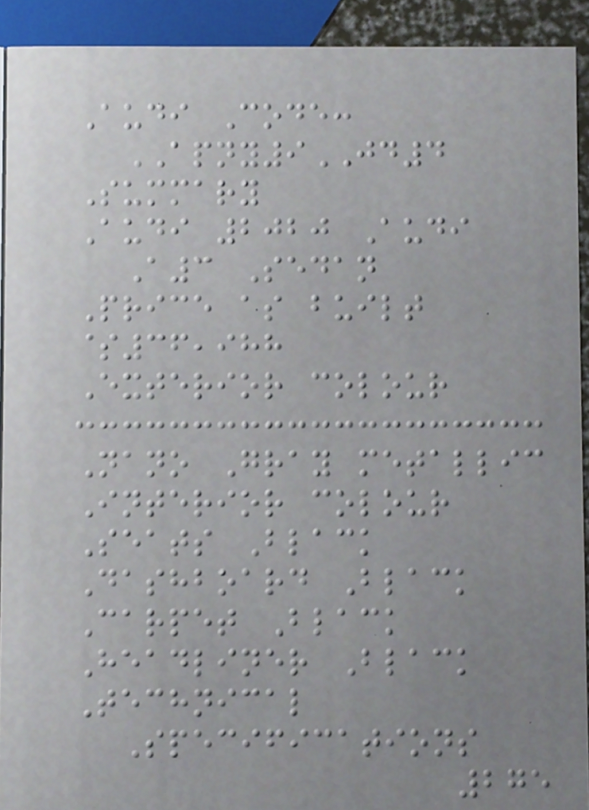Audi Code:
APNY9JD4
Summary
Audi 2020 Audi
A3 Sedan
Price as built
$36,988
Exterior colour
Nano Gray metallic
Interior colour
Seats Black
Dashboard Black
Carpet Black
Headliner Black
Technical
Specifications
275
